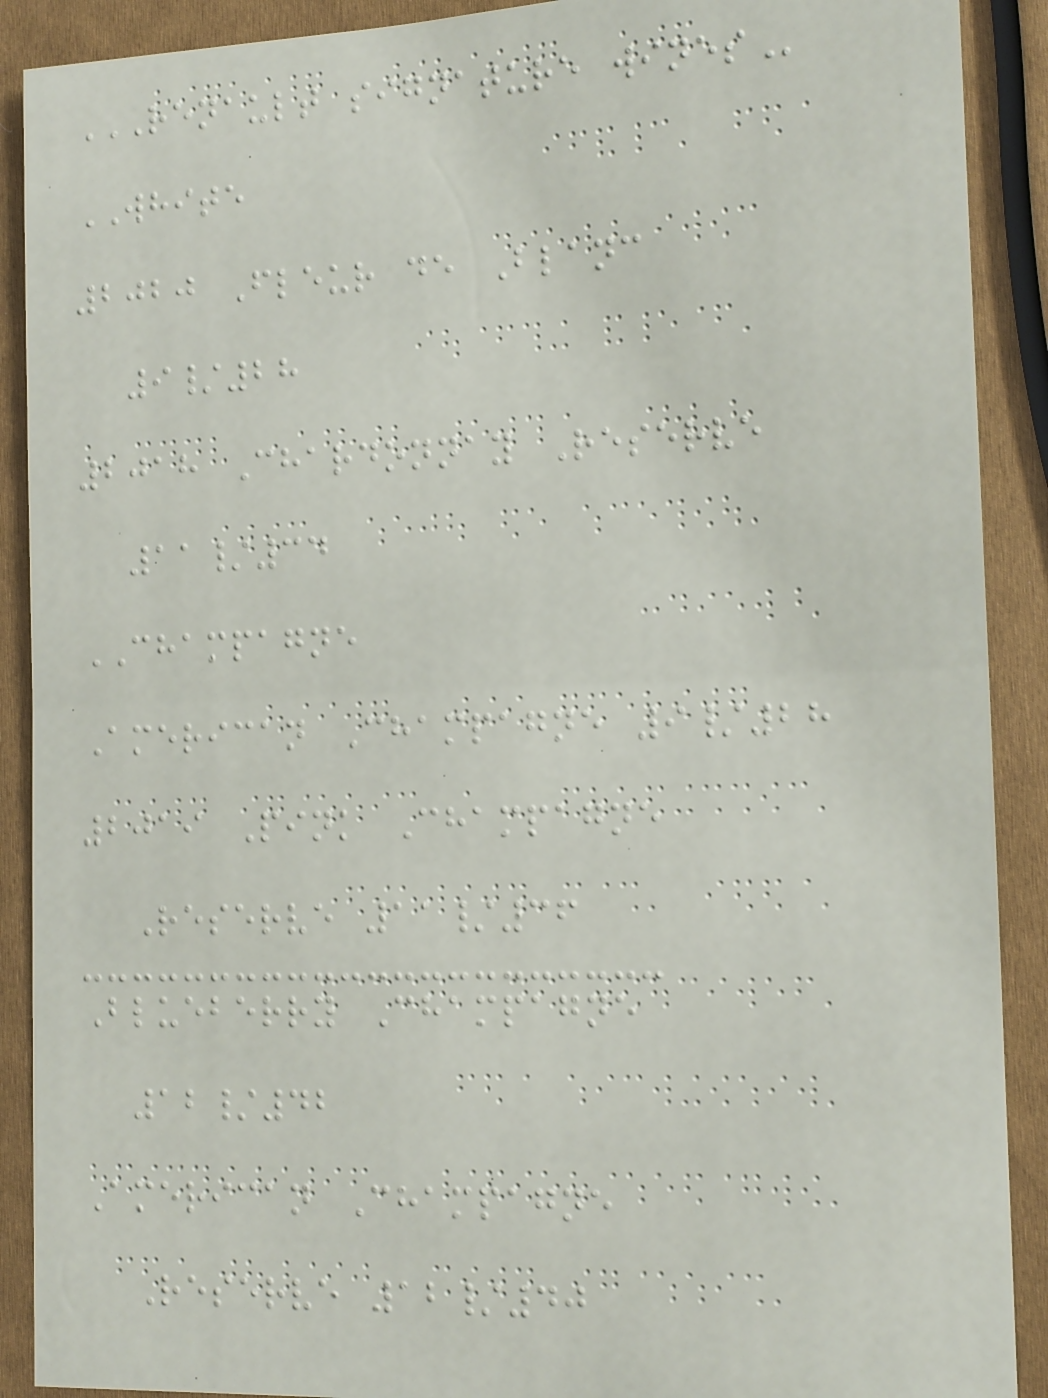RENAULT SIGNATURE WINES
WHITE
2020 Fleur de Blanc
9/28
2018 Chardonnay Reserve
11/34
CHAMPAGNE
American Champagne 9/28
2019 Pink Champagne
Reserve 11/36
Blueberry Champagne
12/42
American Champagne
Reserve 12/40
